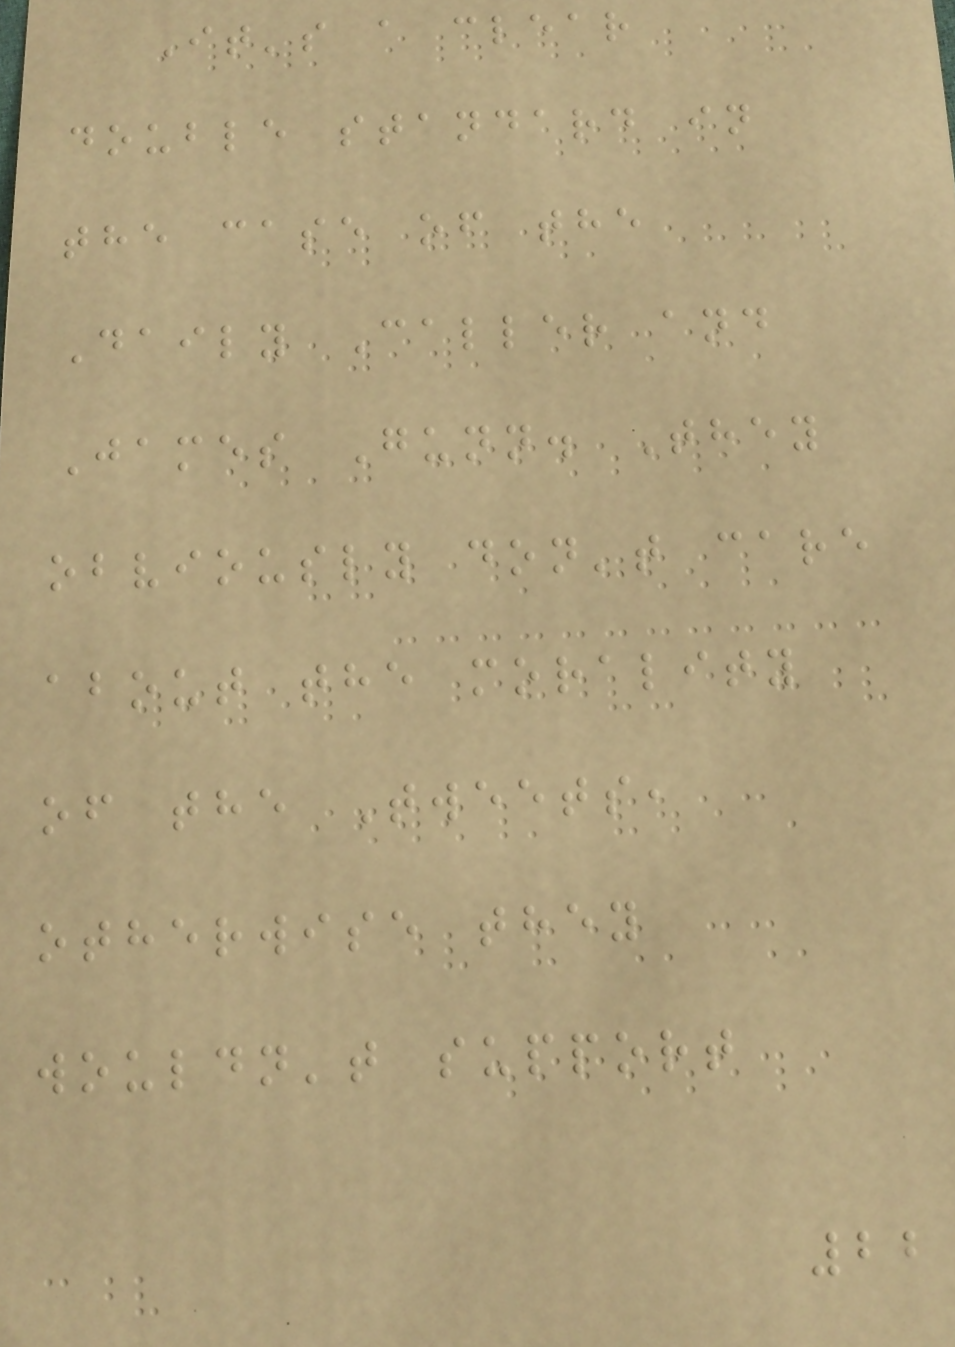It's a clear
double standard in
the case of the
Daily Caller and
James Gunn. They
obviously don't care
about the morality
of the Tweets,
otherwise they
wouldn't support
22
